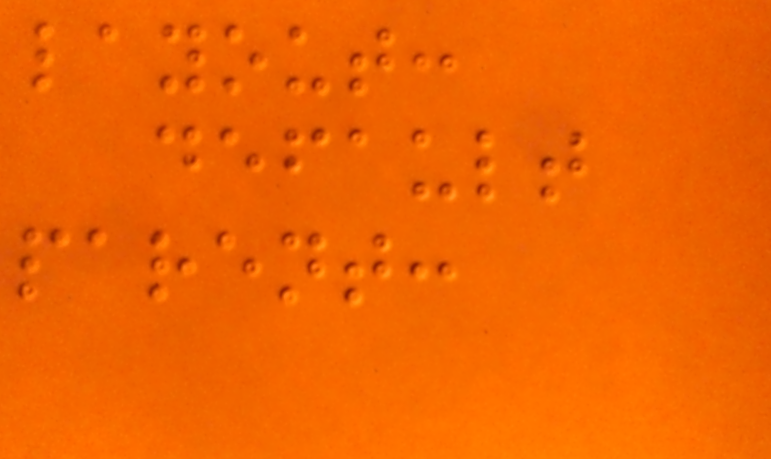layout:
default
parent:
